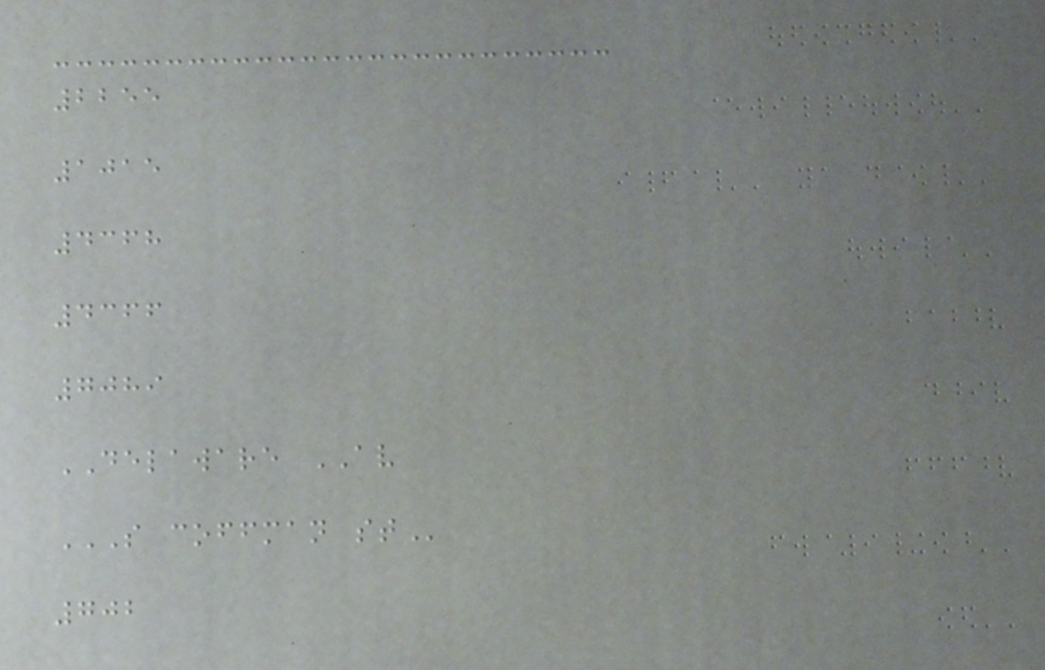2255
1015
4368
4366
7089
DELAWARE AV
S COFFMAN ST
702
